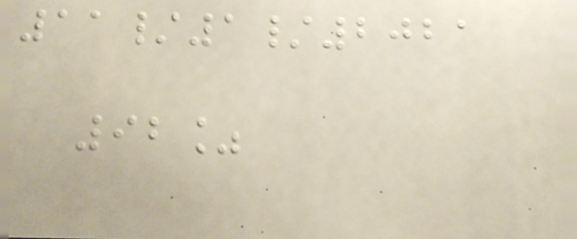11/1/2021
92%
